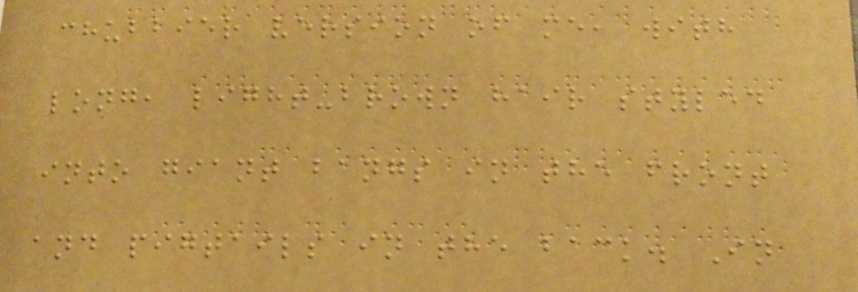chubbier version of me, with
long, light-brown hair styled
into giant bangs in the front
and pigtails in the back. In
